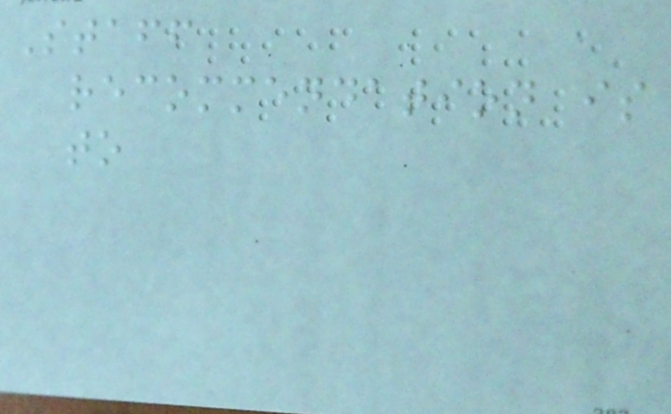Staff
recommendation is
to
